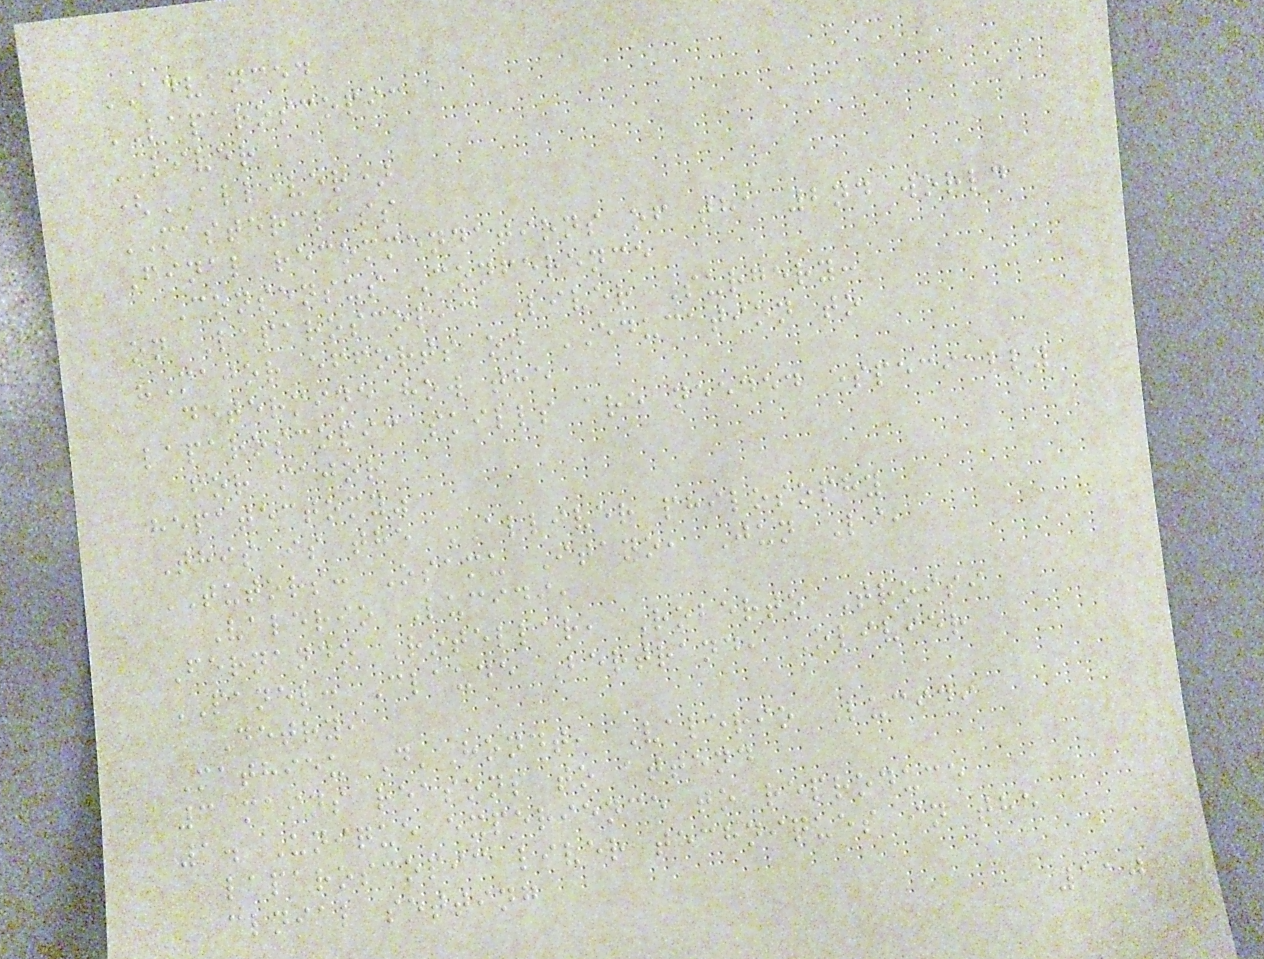ADVANCED
LAPAROSCOPIC
LIVER
(ALLIVER)
MASTERCLASS
Final recommendations of the 2nd world
Consensus Conference
on Laparoscopic Liver Surgery:
"Major efforts on EDUCATION to
determine how the
laparoscopic skills are needed especially
for major
hepatectomy"
This is the ALLIVER philosophy
TUTORS: Osamu Itano, Jun Li,
Valerio Lucidi,
Fernando Rotellar, Roberto Troisi
PANEL: Claude Bertrand, Olivier
Detry,
Mathieu D'Hondt, Valerio Lucidi
3 mains reasons to attend
1. Unique experience to reproduce
laparoscopic liver techniques in the
clnial setting
110
